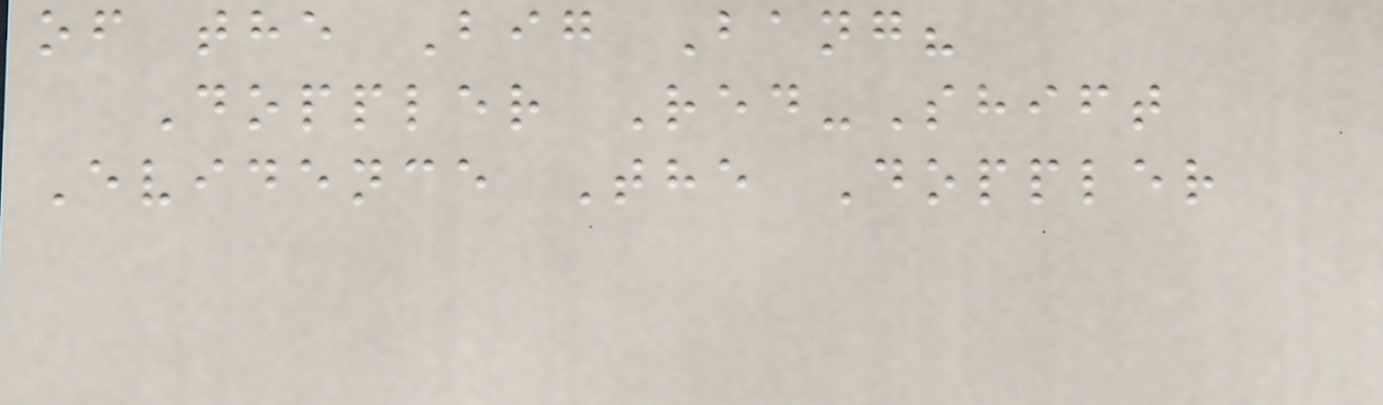of the Big Bang?
Doppler Red-Shift
Evidence The Doppler
